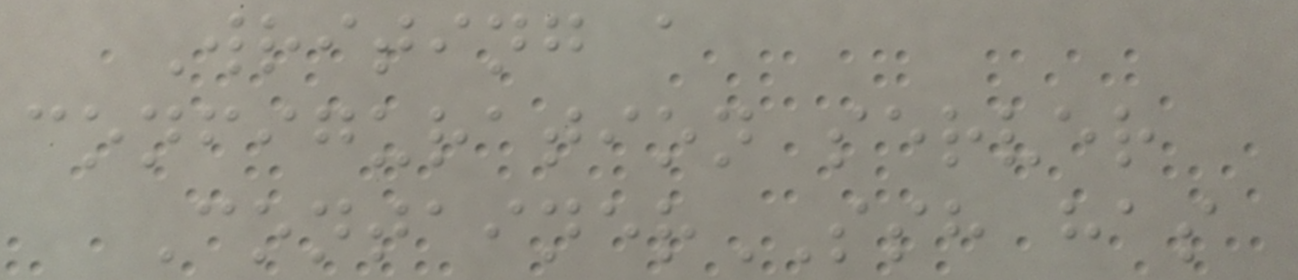Writing a
configuration server
ContainerSSH has
